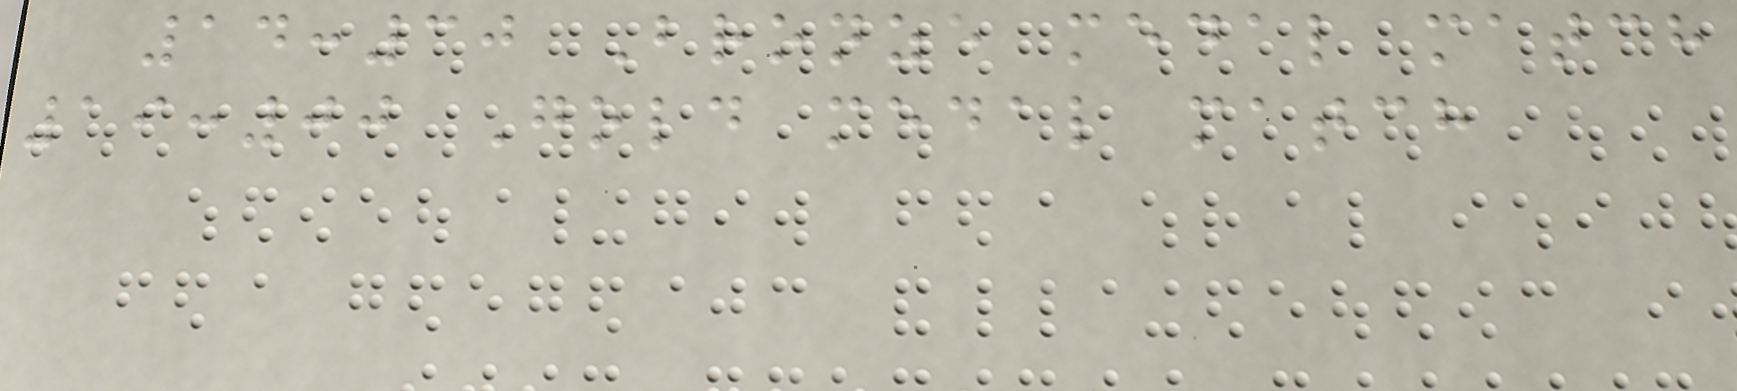14:30 Bronze medal match
19:00 Gold medal match
